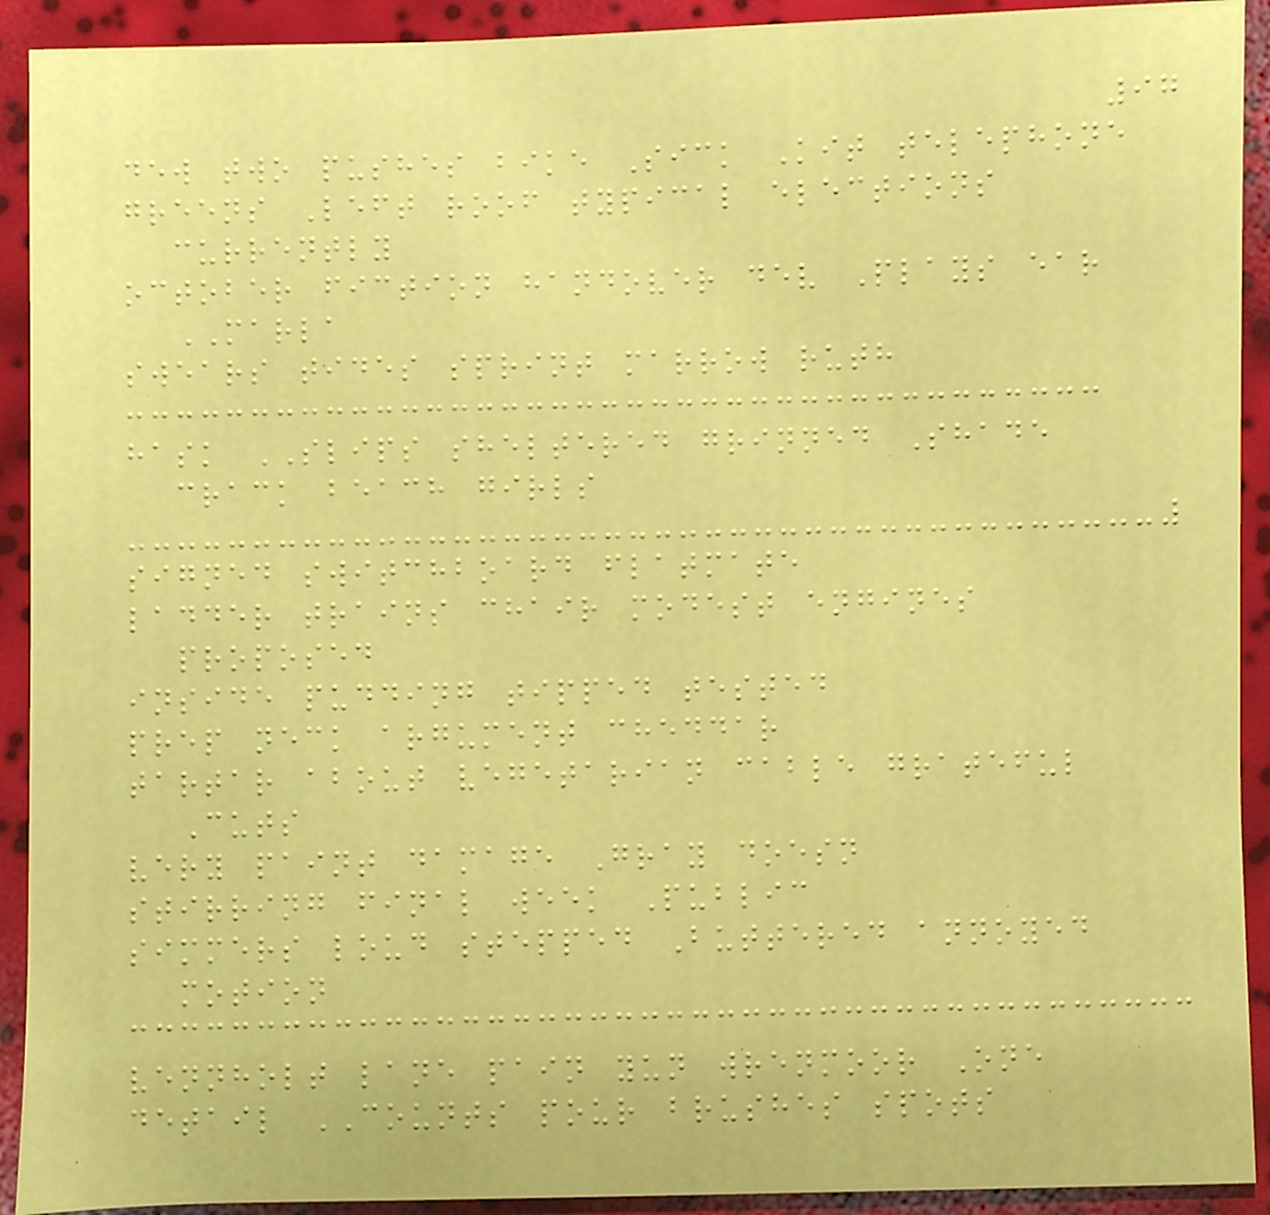97
dew two pushes bike Sick Kit telephone
greens Left roof typical elections
currently
october fiction handover dev Plays ear
MARLA
swears tides sprint marrow ruth
hask SLIPS sheltered grinned Shade
crack beach girls
signed switchboard flatmate
ladder trains chair modest engines
proposed
inside pudding tipped tested
prep neck argument cheddar
tartar about vegetarian cable grateful
Cuts
very paint damage Gray doesn
stirring final week Public
simmers loud stepped Buttered annoyed
motion
vennholt lane pain yun wrenmoor One
detail COUNTS pour brushes spots
